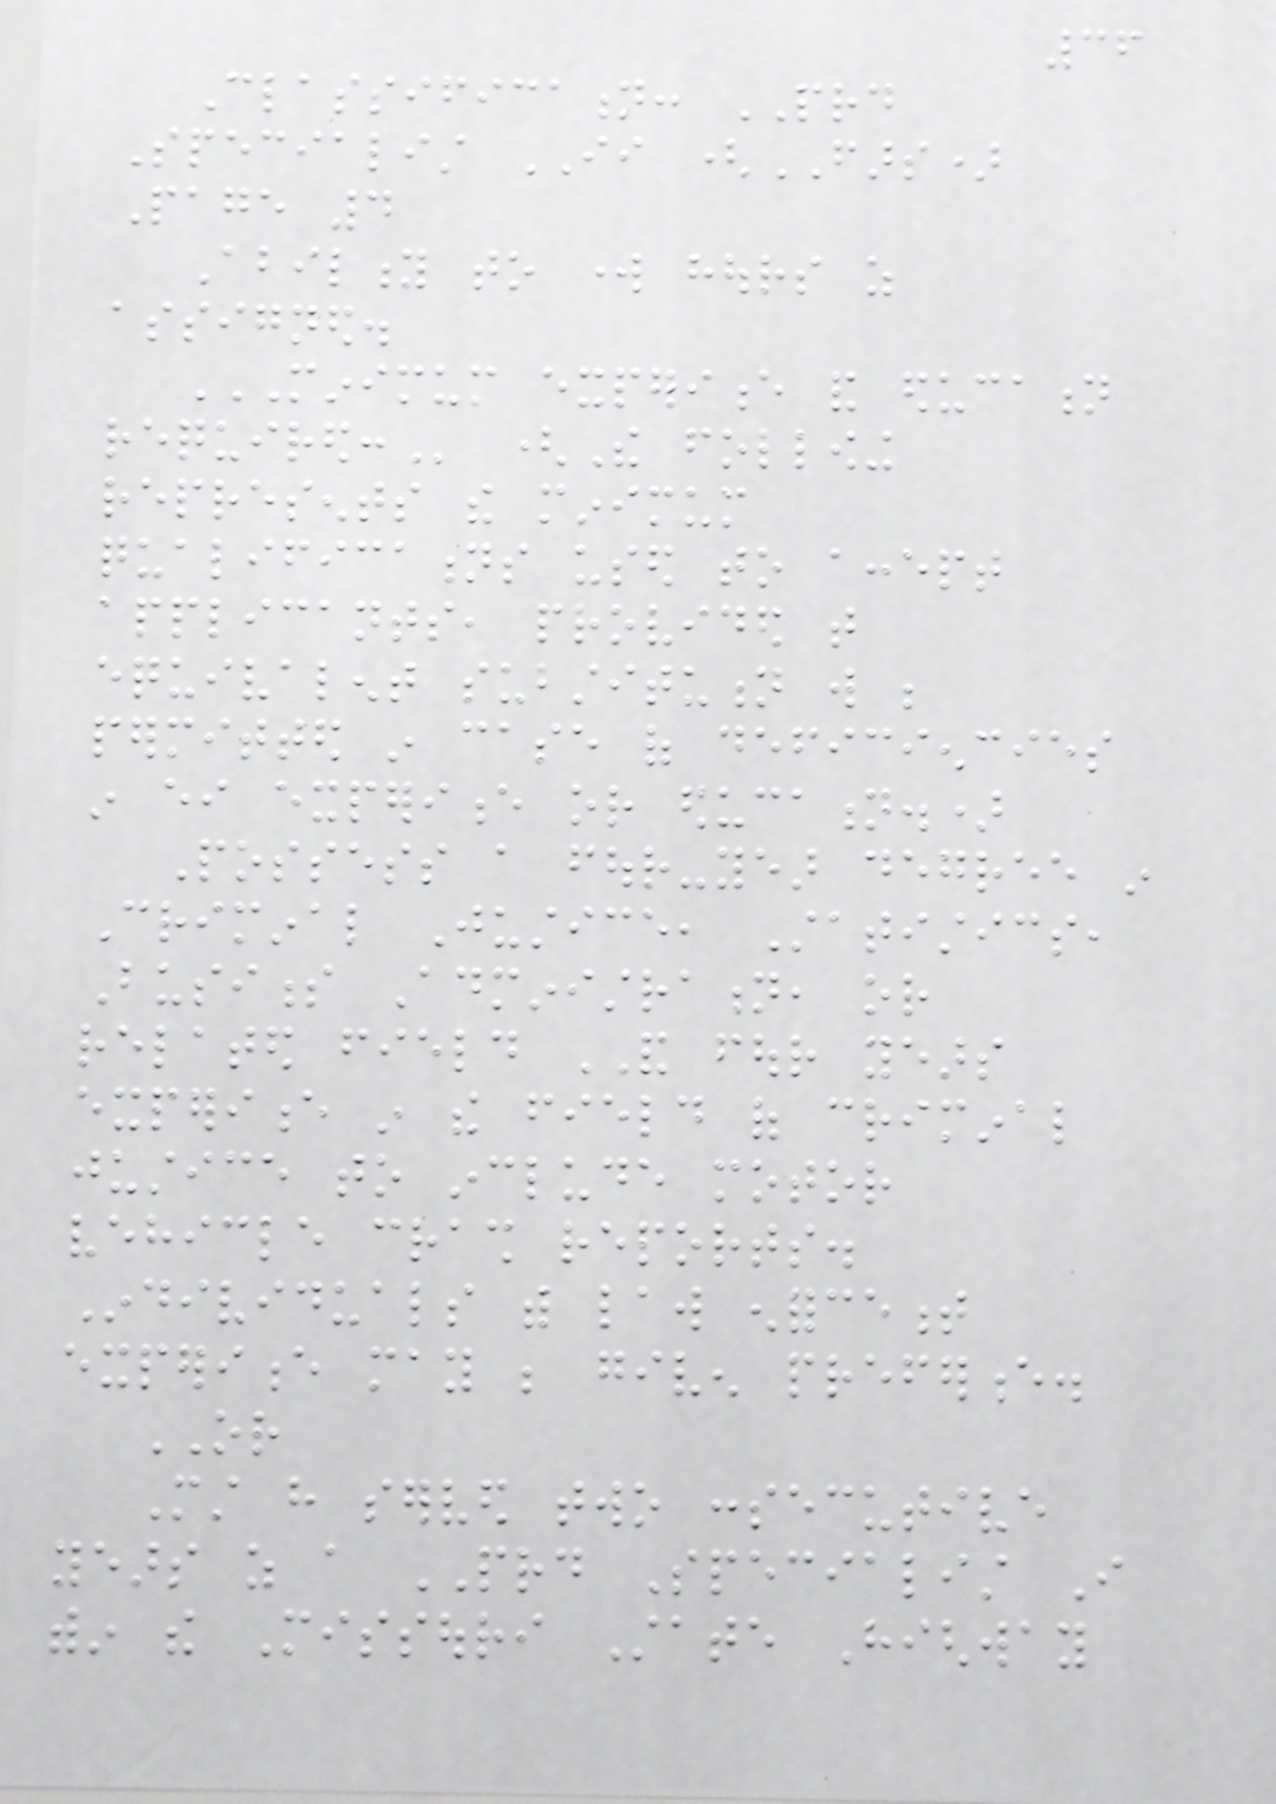36
Classification: PRD
Specialist II (FARS)
Page 4
Ability to work hours as
assigned.
MINIMUM EXPERIENCE AND EDUCATION
REQUIRED: (The following
represents the minimum
qualifications used to accept
applicants, provided that
equivalent substitution will be
permitted in case of deficiencies
in either experience or education.)
Possess a four-year degree in
Criminal Justice, Statistics,
Business Administration, or
related field AND four years
experience in the field of criminal
justice to include motor
vehicle crash reports.
Individuals with law enforcement
experience may be given preference.
OR
Must have served two consecutive
years as a PRD Specialist I
within the Missouri State Highway
